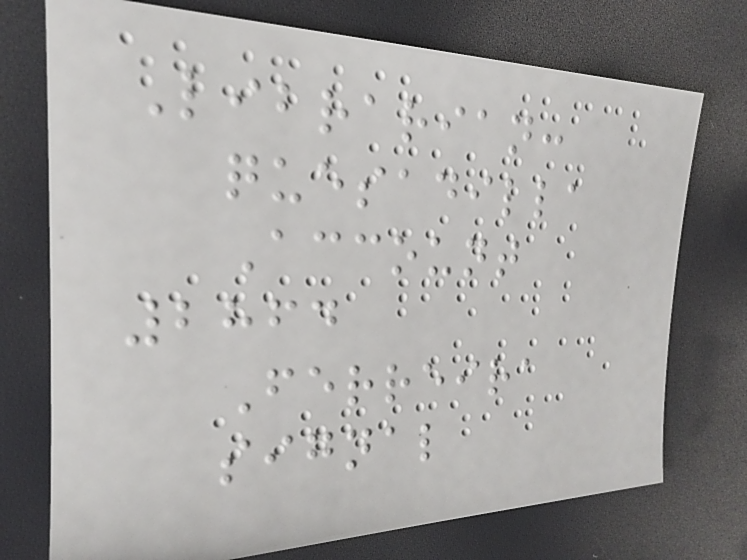Librarian:
quesadilla
Account
2864
Ferreira
signal
